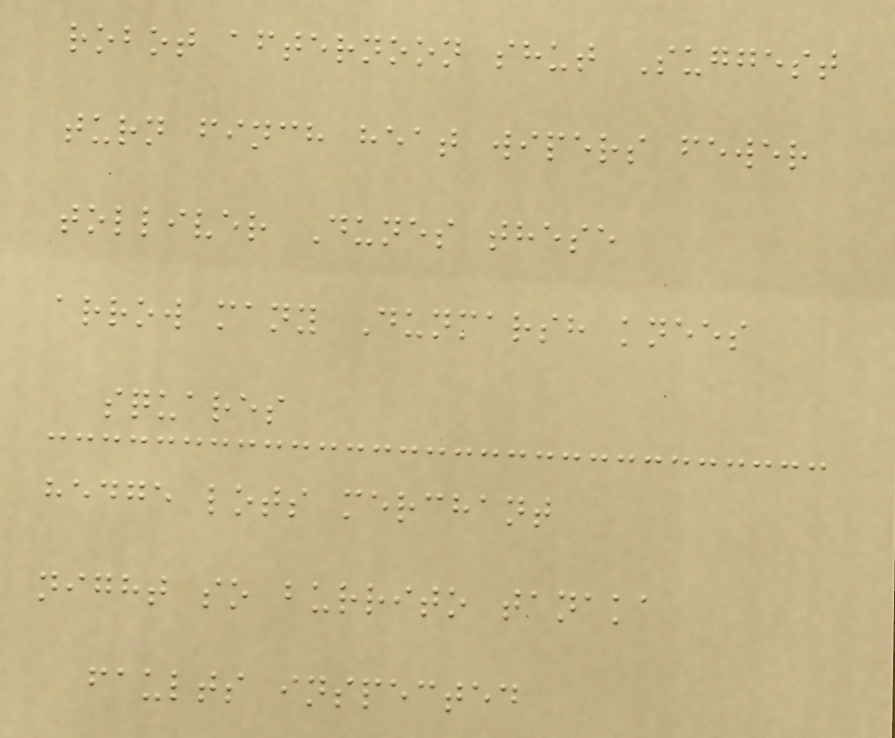robot afternoon shut Suggest
turn finch heat wipers fewer
tolliver Dunes these
arrow many Dunmarsh knees
squares
hedge lots merchant
night so burrito tanaka
faults inspected
